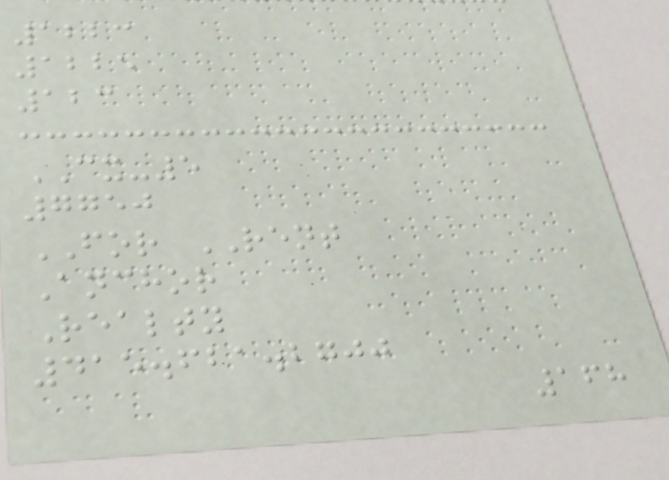1223
1225
123
CX-5
7750
FOR RENT
Anchor
Realty
415.621.2700
168
